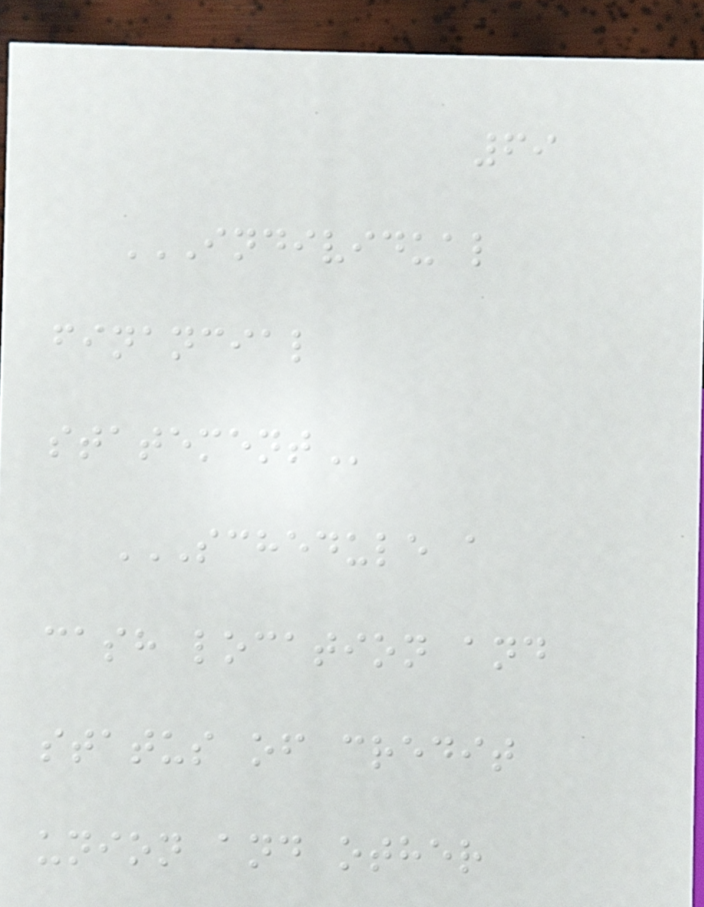69
INDIVIDUAL
FINANCIAL
STATEMENT
SCHEDULE A
CASH LOCATION AND
STATUS OF CREDIT
UNION AND OTHER
